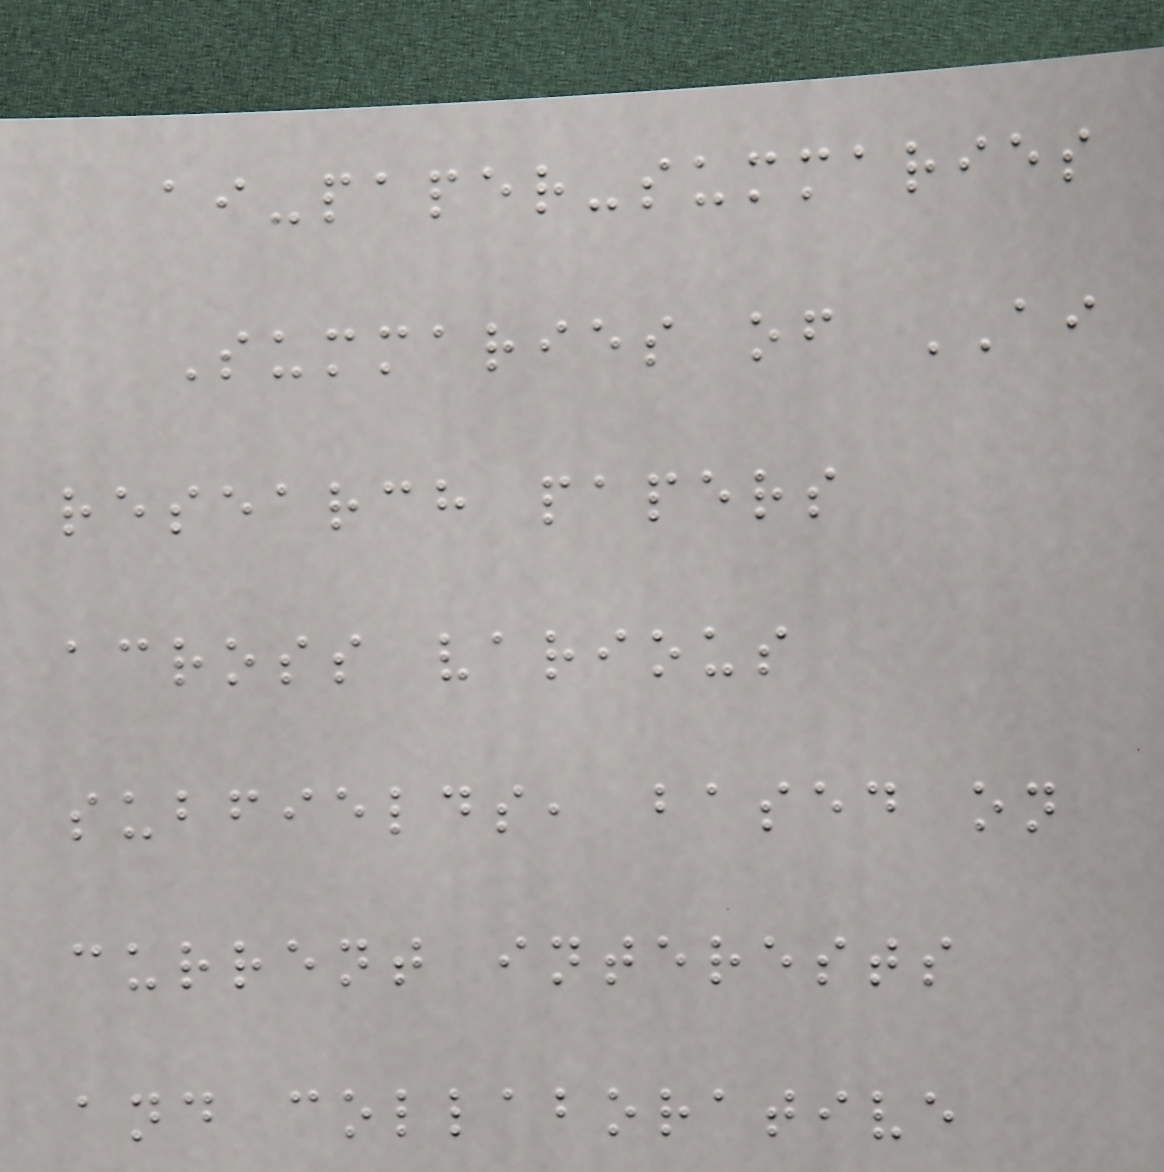ai-paper-summaries
Summaries of AI
research papers
across various
subfields, based on
current interests
and collaborative
